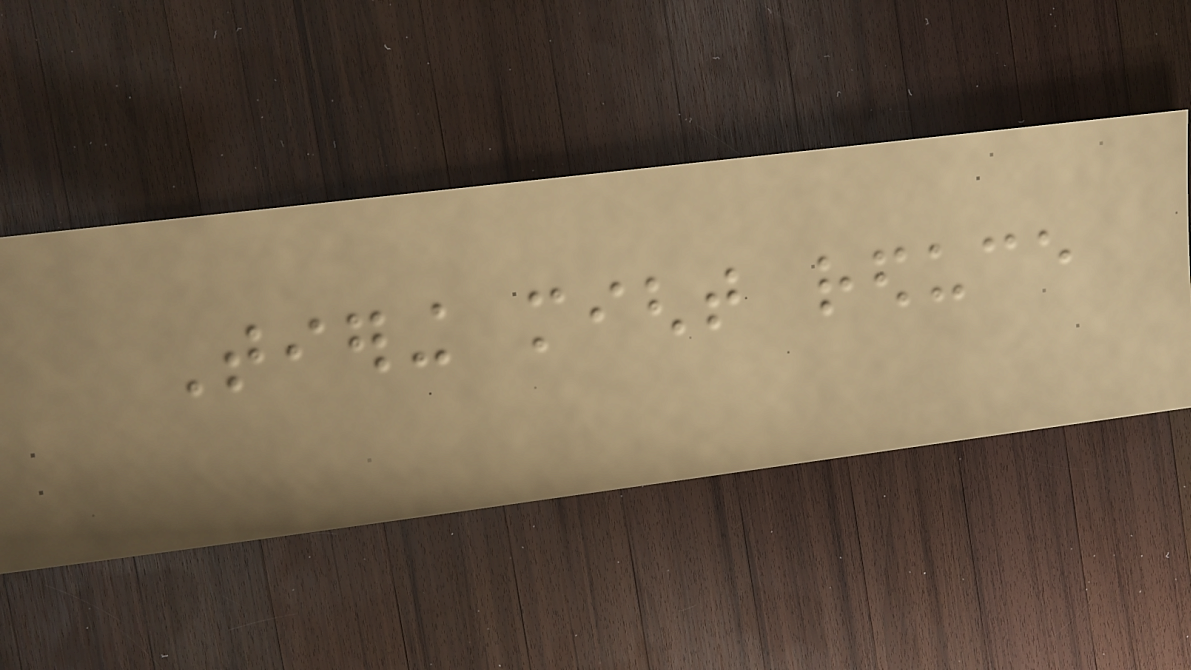Tiering might reduce
